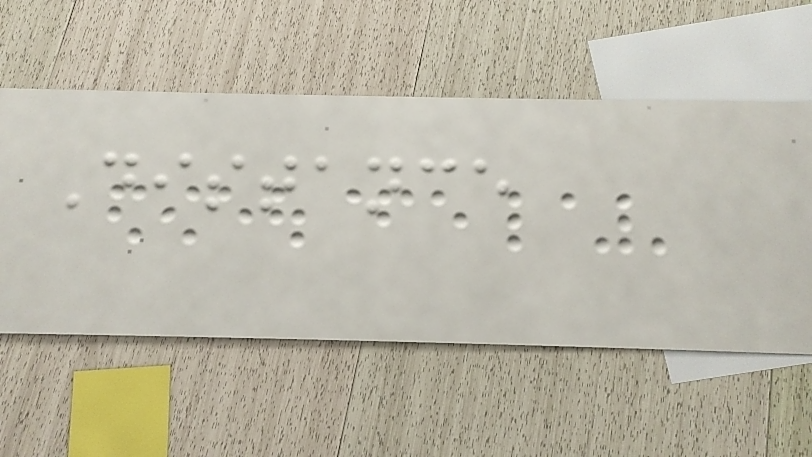Distance
